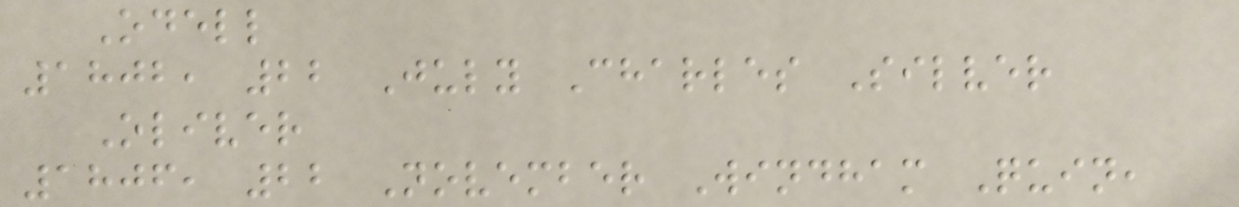Odell
1802, 22 July Charles Silver
Oliver
1806, 22 November Windham Quin,
